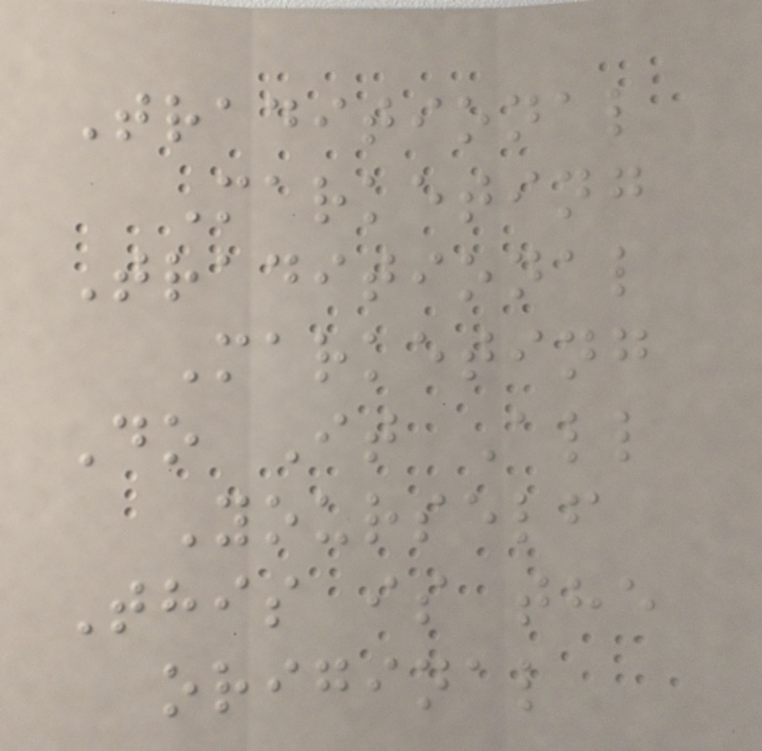Traditional
Marketing
Traditional
Marketing
Do It All
Yourself
This is the
original
